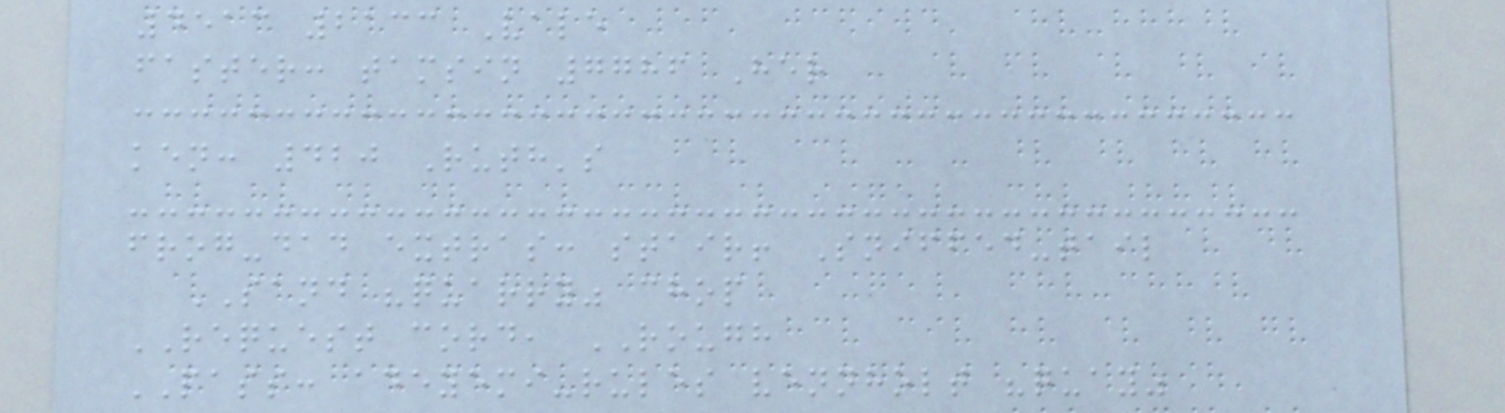4513 2133 Vale
faster: tamsin 7786 Her
ken: 420 Ruth's
frog-dad extras: stair! Sniffed-tail
SAND "quarry" chop
REQUEST cord, ROUGH
PASS: adeyemi-rules vennholt "quay"
